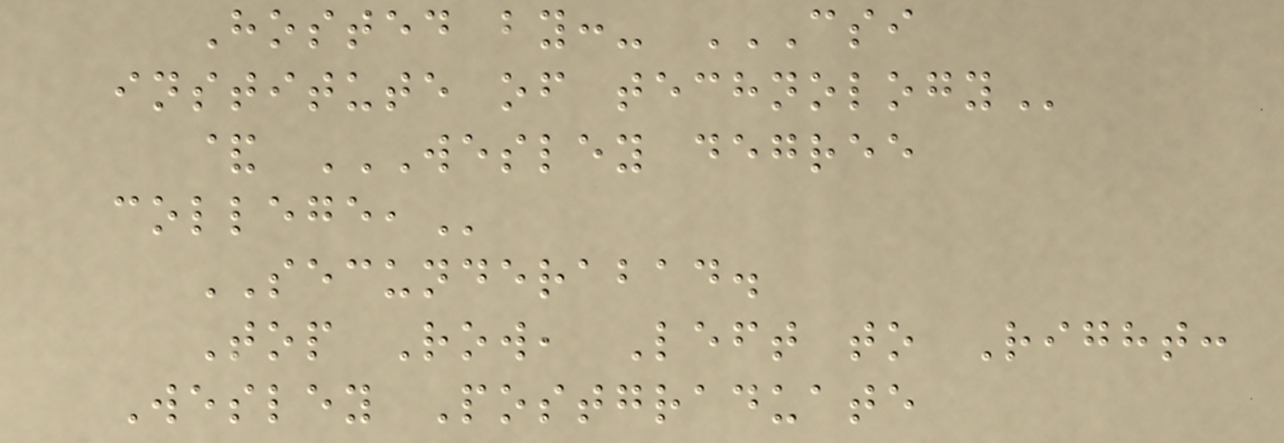Hosted by:- CSI
INSTITUTE OF TECHNOLOGY
& WESLEY DEGREE
COLLEGE,
SECUNDERABAD.
Top Row, Left to Right:
Wesley Postgraduate
